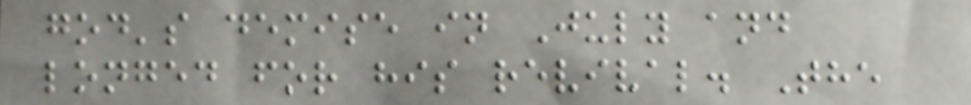god's demise in July and
longed for his revival. The
